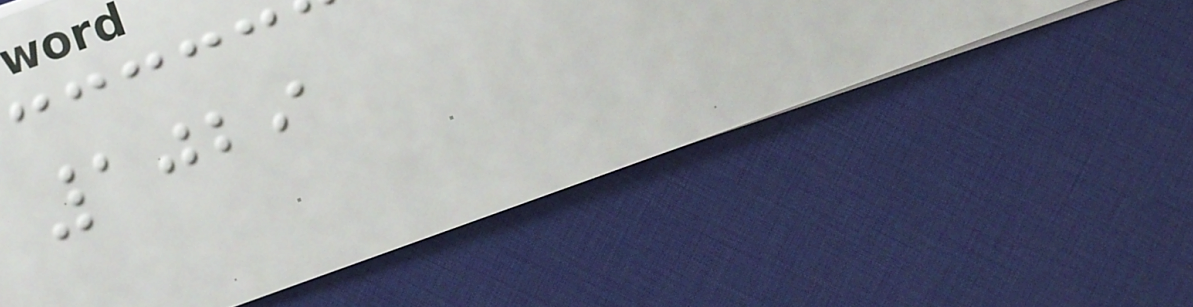1029
